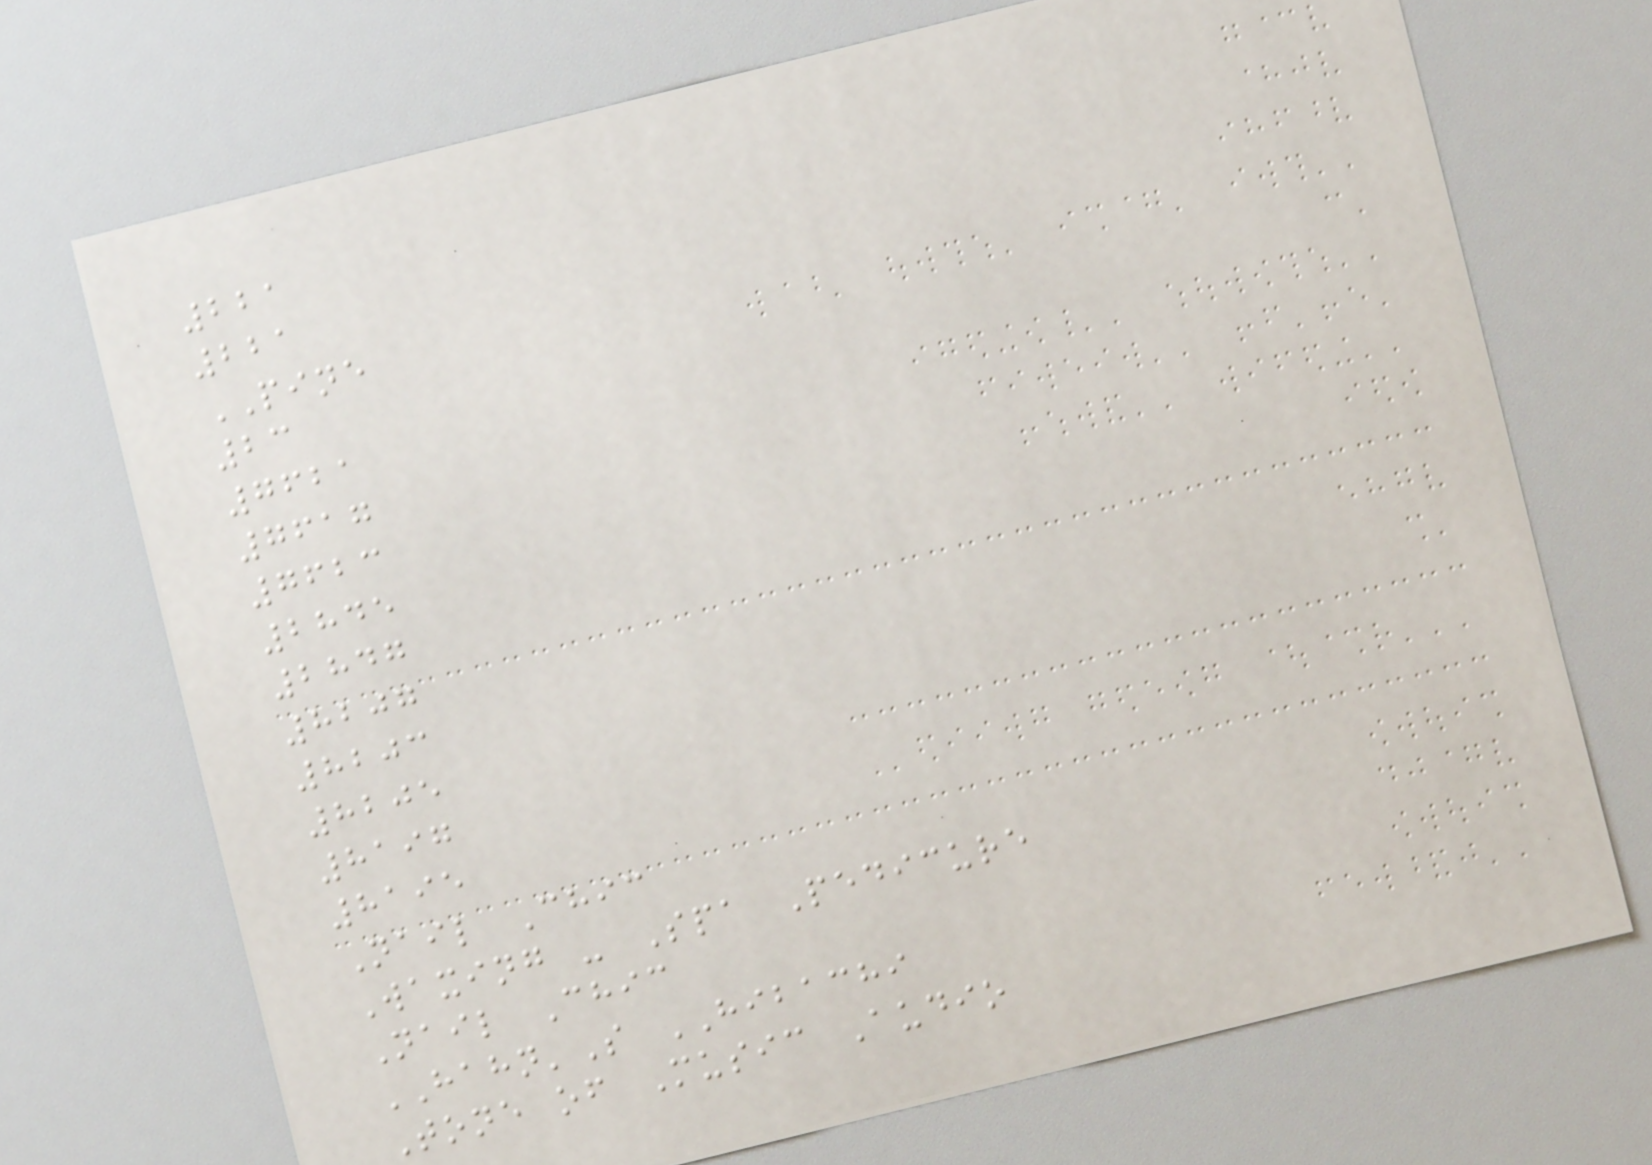221
221
PINE
23
7621
7617
7623
2845
2847
8207
8203
8205
8197
8195
Nail Chic
Waxing - Spa Pedicure
Nail Chic
HAHN'S HIBACHI
Tone of Music Audio
